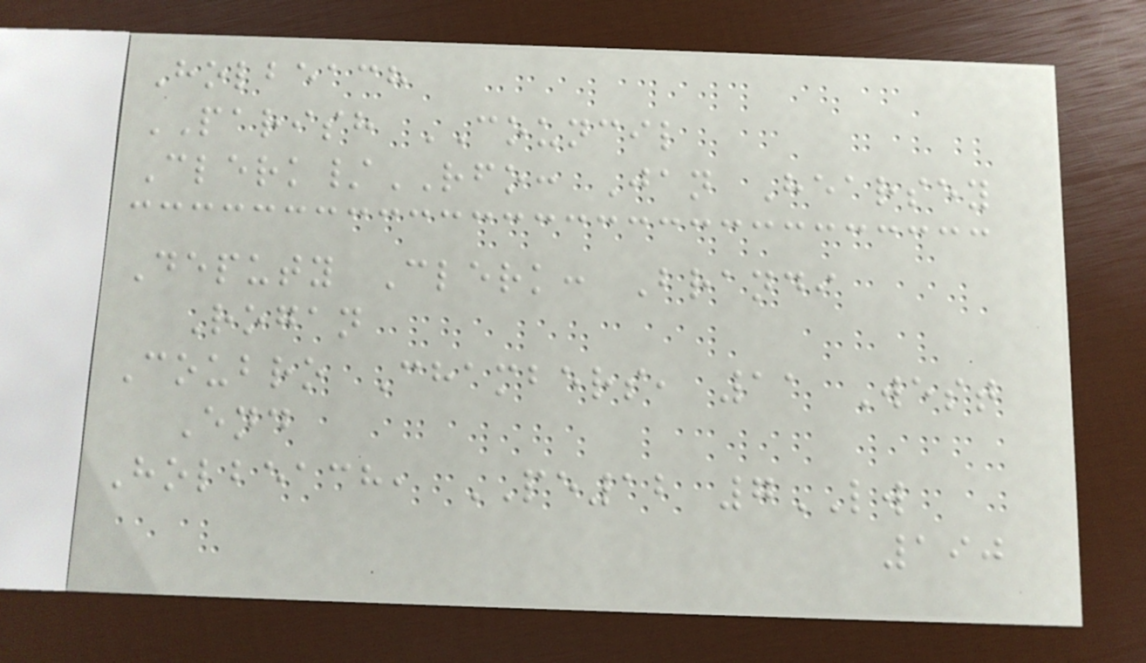Holbeach
PARISH COUNCIL
Clerk/RFO: Jan Hearsey
Deputy Clerk: Brandi
Rogan
Coubro Chambers, 11 West
End
Holbeach, PE12 7LW
190
